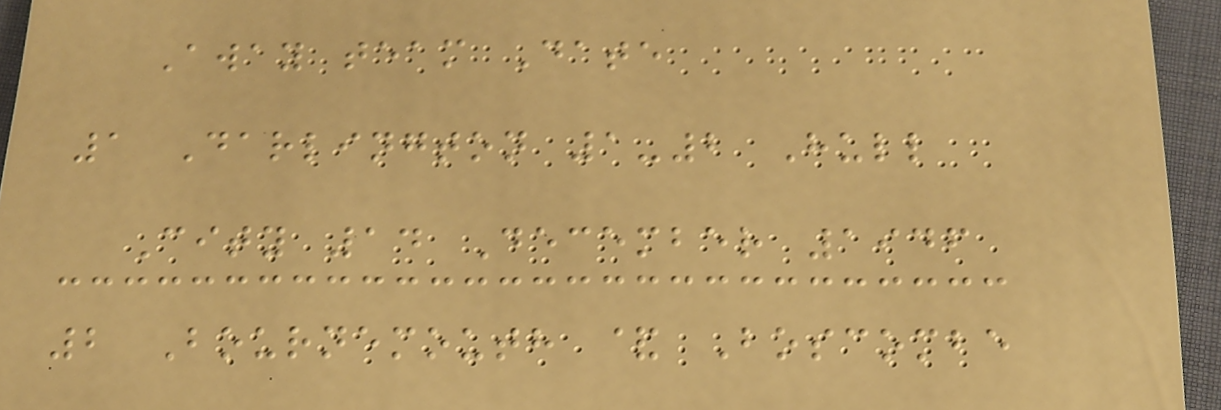Away team Date
1 Darlington 1-2 Hull
City 14 December 1946
2 Bournemouth & Boscombe
